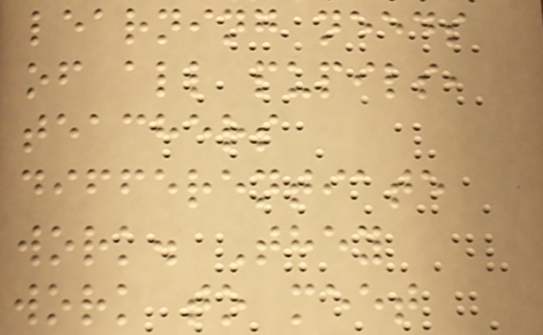learning needs
of all pupils,
teachers
differentiate
work. They
work to meet
